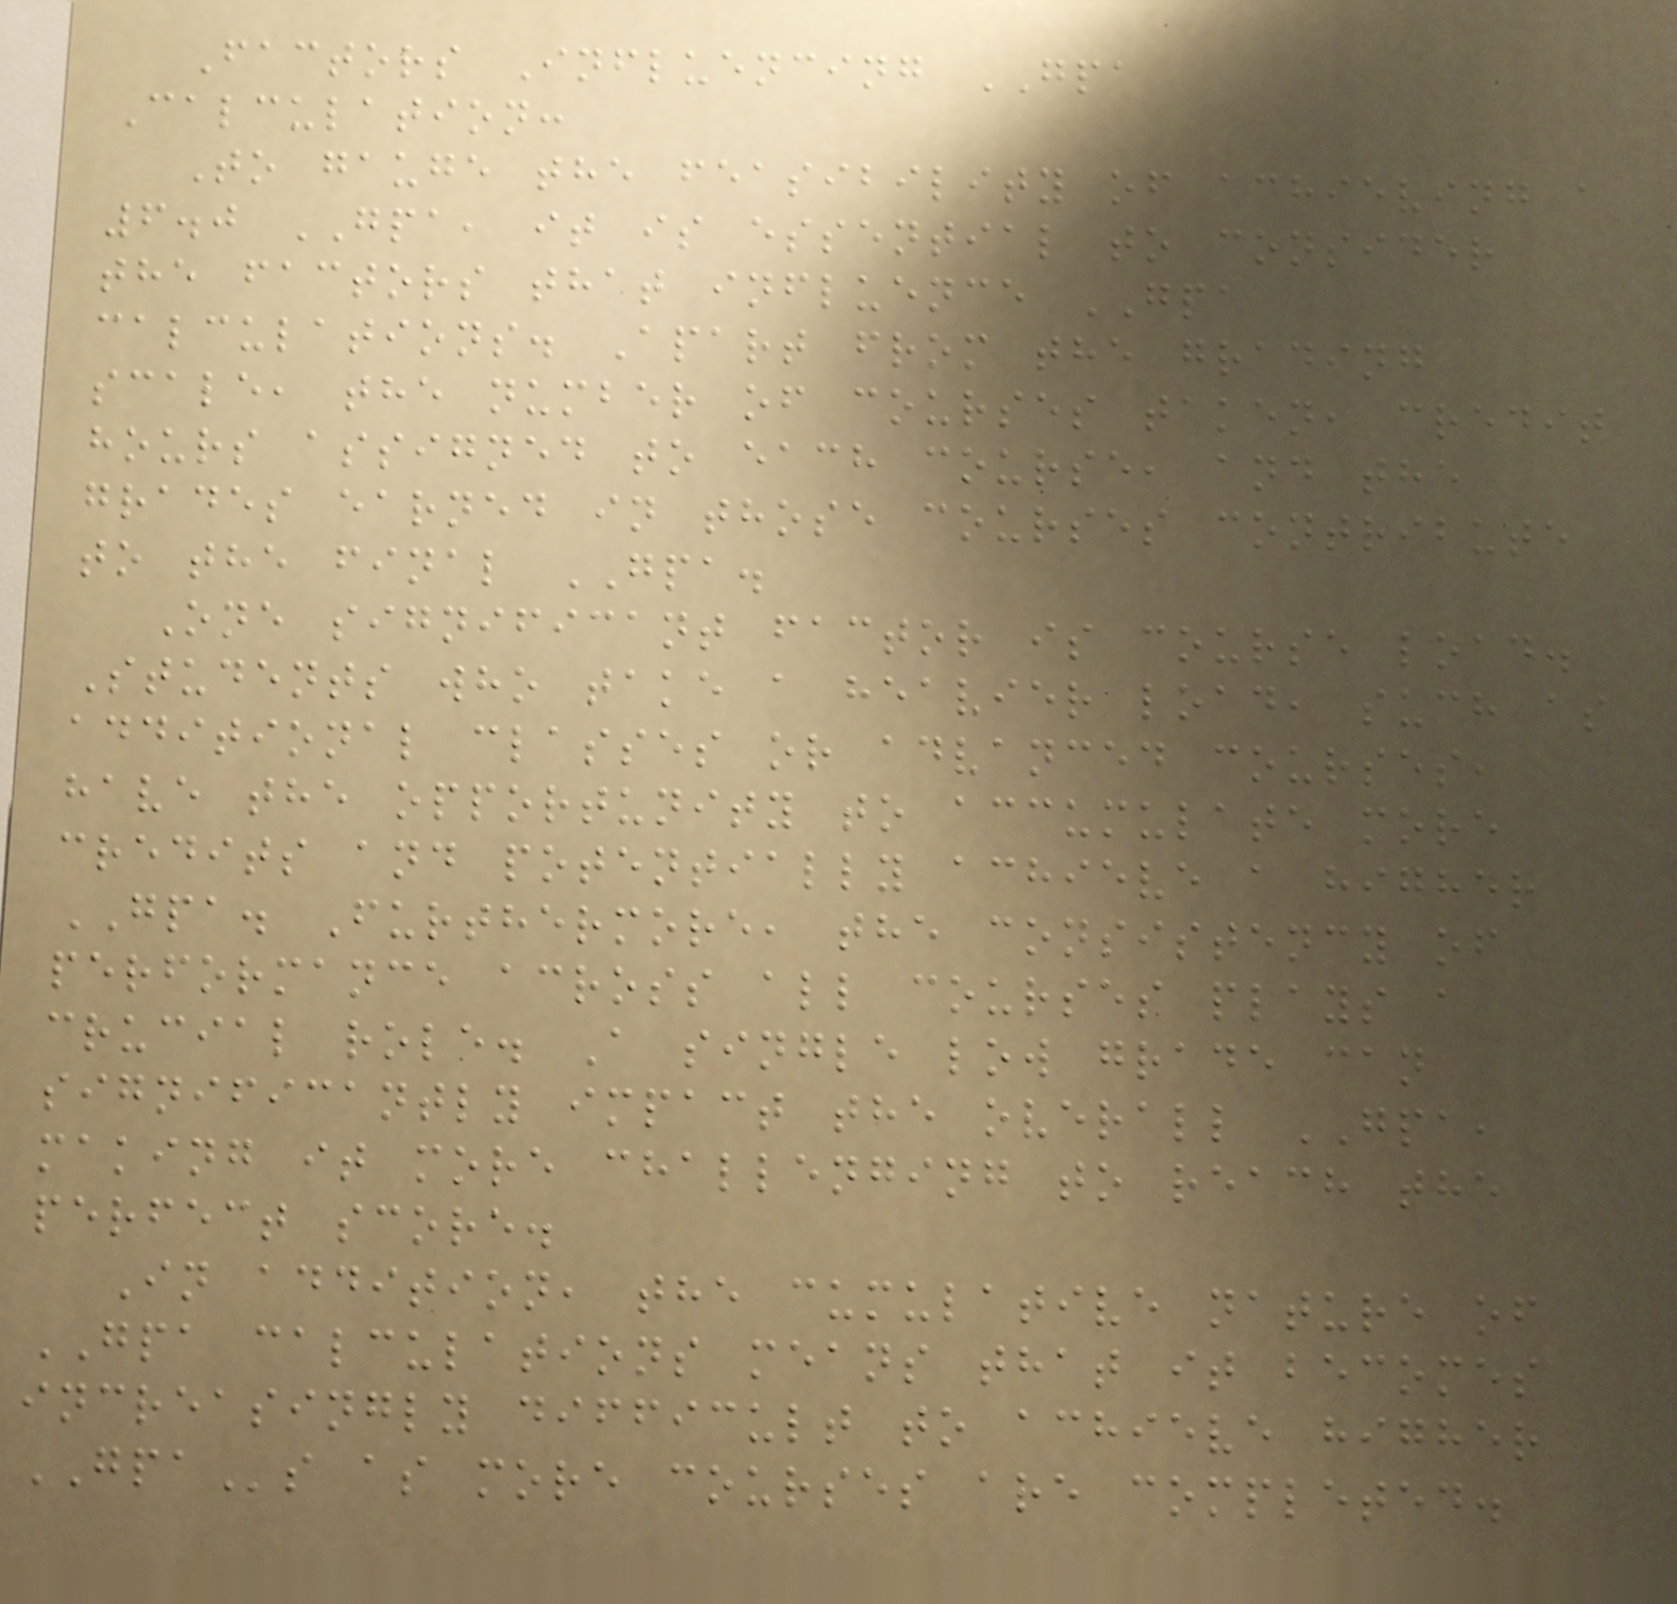Factors Influencing GPA
Calculation:
To gauge the feasibility of achieving a
6.0 GPA, it is essential to consider
the factors that influence GPA
calculations. Apart from the grading
scale, the number of courses taken, credit
hours assigned to each course, and the
grades earned in those courses contribute
to the final GPA.
One significant factor is course load.
Students who take a heavier load, such as
additional classes or advanced courses,
have the opportunity to accumulate more
credits and potentially achieve a higher
GPA. Furthermore, the consistency of
performance across all courses plays a
crucial role. A single low grade can
significantly impact the overall GPA,
making it more challenging to reach the
perfect score.
In addition, the cumulative nature of
GPA calculations means that it becomes
increasingly difficult to achieve higher
GPAs as more courses are completed.
